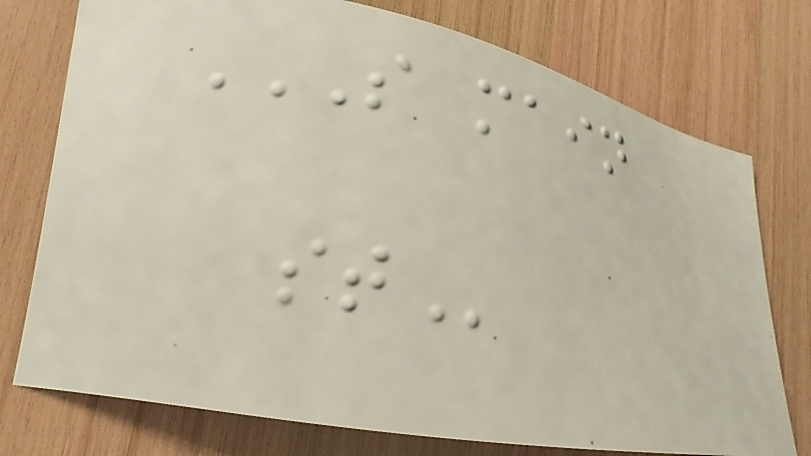S MAIN
ST
